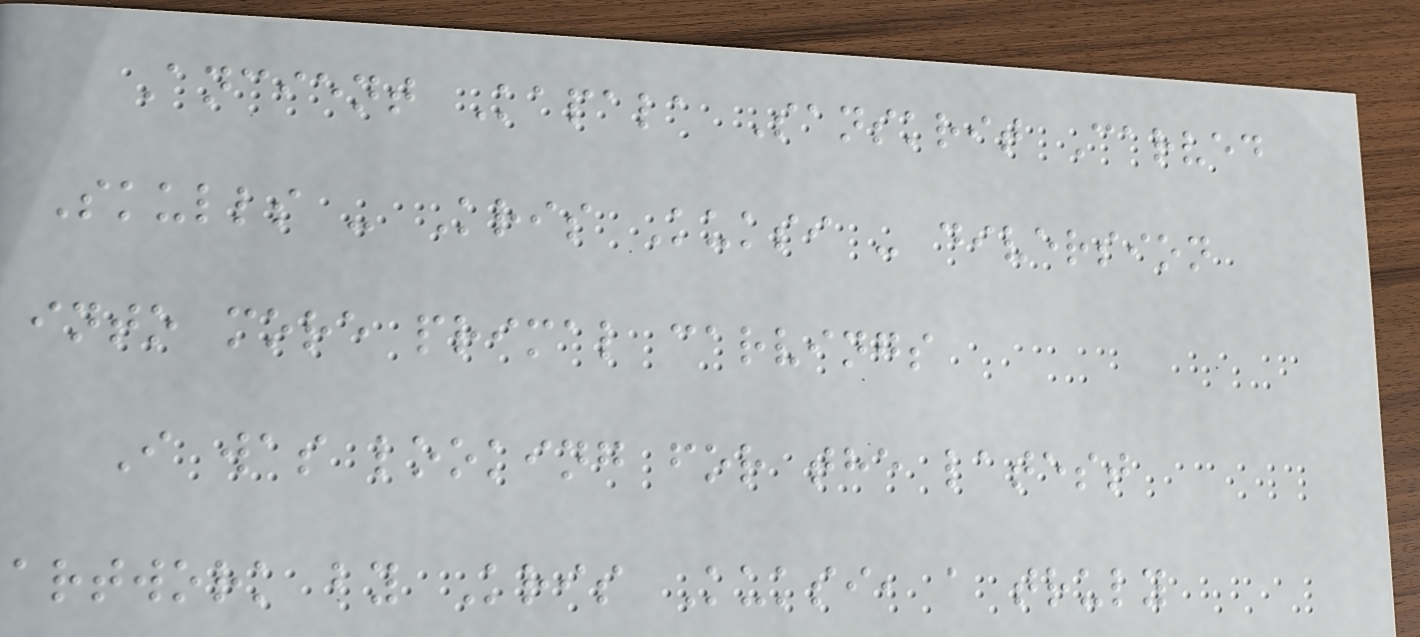Ancient Kapala Sanskrit Carved
Skulls - Kris Kuksi - diversion
into more primal carvings
I was looking for the latest
artwork by Kris Kuksi, a truly
